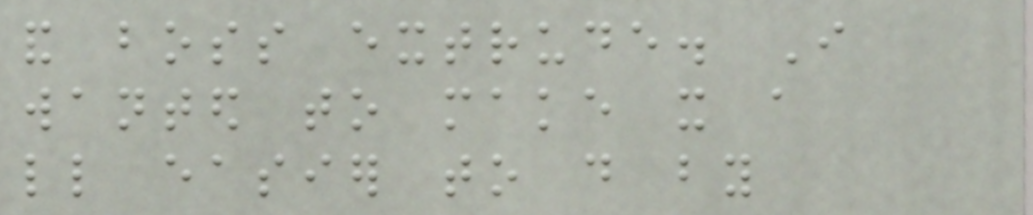and boss extrude. I
wanted to make it a
little easier to do by
